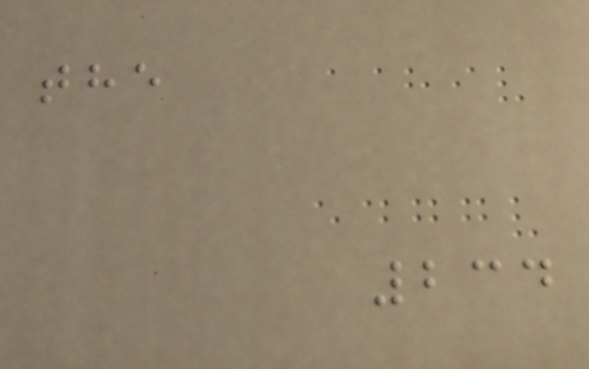the
234
